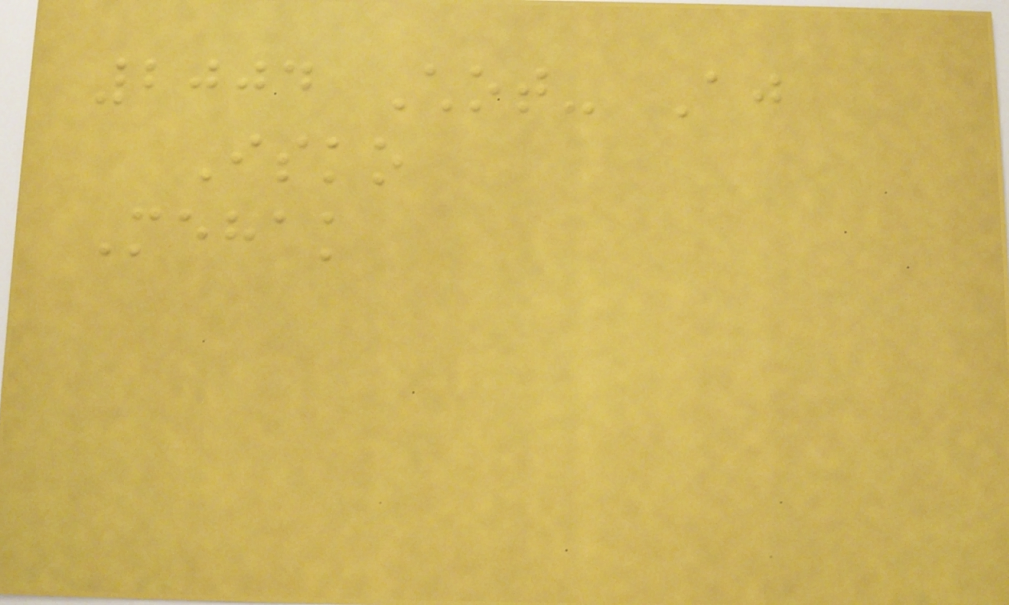2004 Chot- Aj
Isko
Mehak
